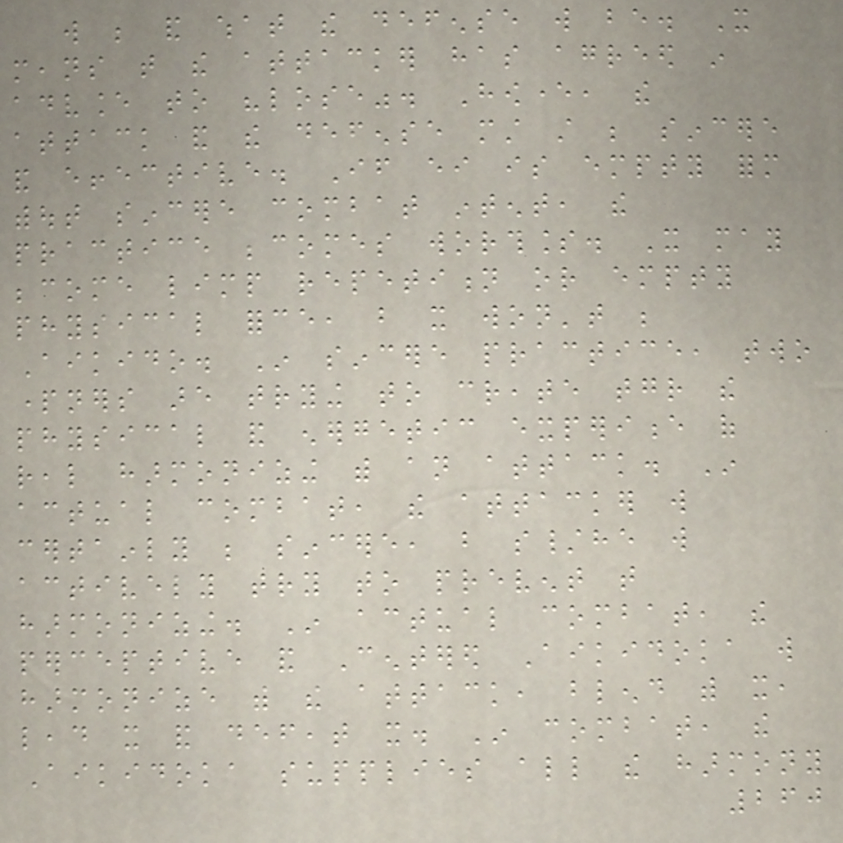will be and what the defense will be. It
means that the attacker has agreed in
advance to "lose". However, the
attack and the defense must still be sincere
and effective. If either is empty form
without sincere combat intent, the
practice becomes worthless. It may
become limp repetition or empty
physical force, but it won't be
Aikido. In sincere practice, two
partners are trying to create together the
physical and energetic experience of
real harmonizing with an attack. In
actual combat, the attacker will
certainly be sincere, but s/he will
actively try to prevent that
harmonizing. In actual combat, the
perceptive and Centered Aikidoka will
harmonize with the attack, blend with it,
lead it and defeat it. In combat, the
Aikidoka supplies all the harmony
260
